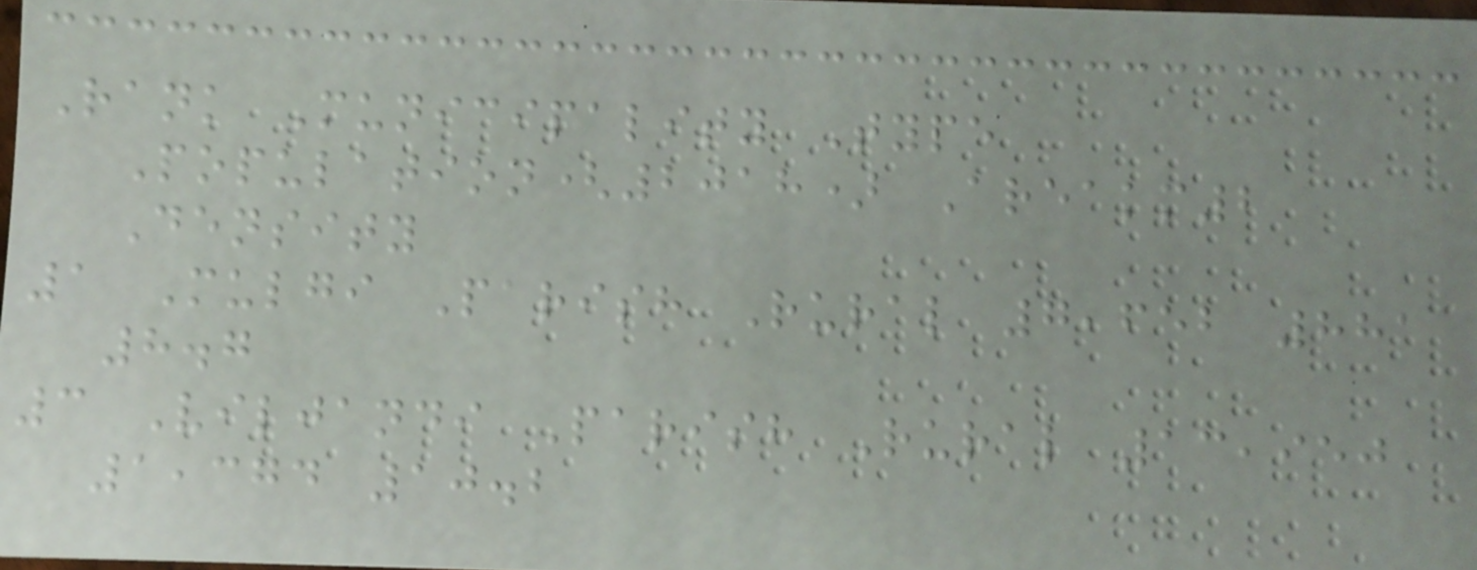Rank Municipality Type
Population(2018) Areakm2
Density
1 Mulgi Parish Rural 7,652 881
8.7
3 Viljandi Parish Rural 13,950
1,374 10.2
